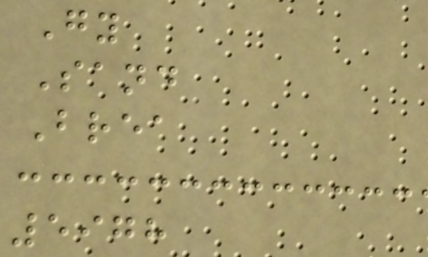Gy
Sand
Brea
5978
